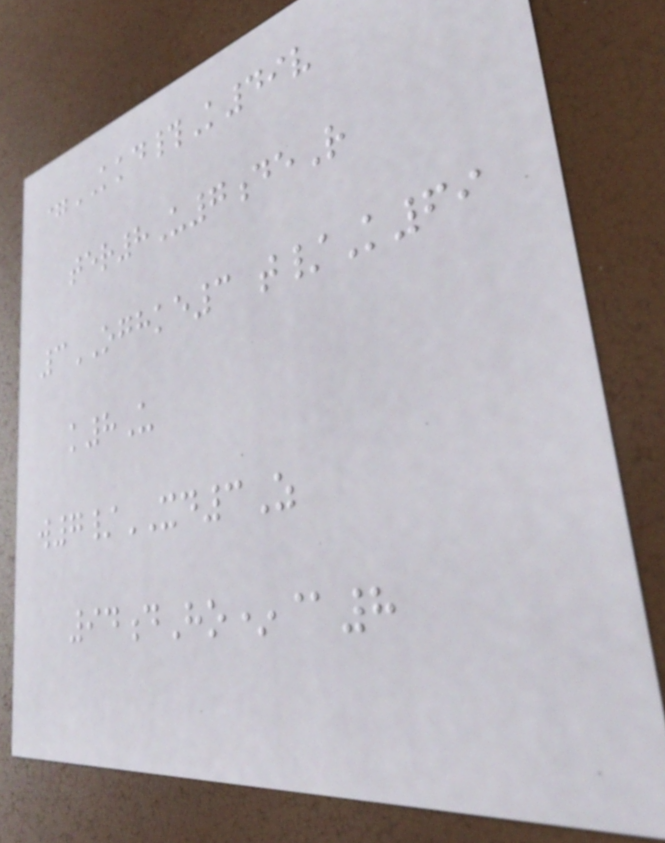=KKD#K49v
ter8U7deR
3OGHKE3 t/K69
k8U
w7/XD3Z
94dHo*@8
